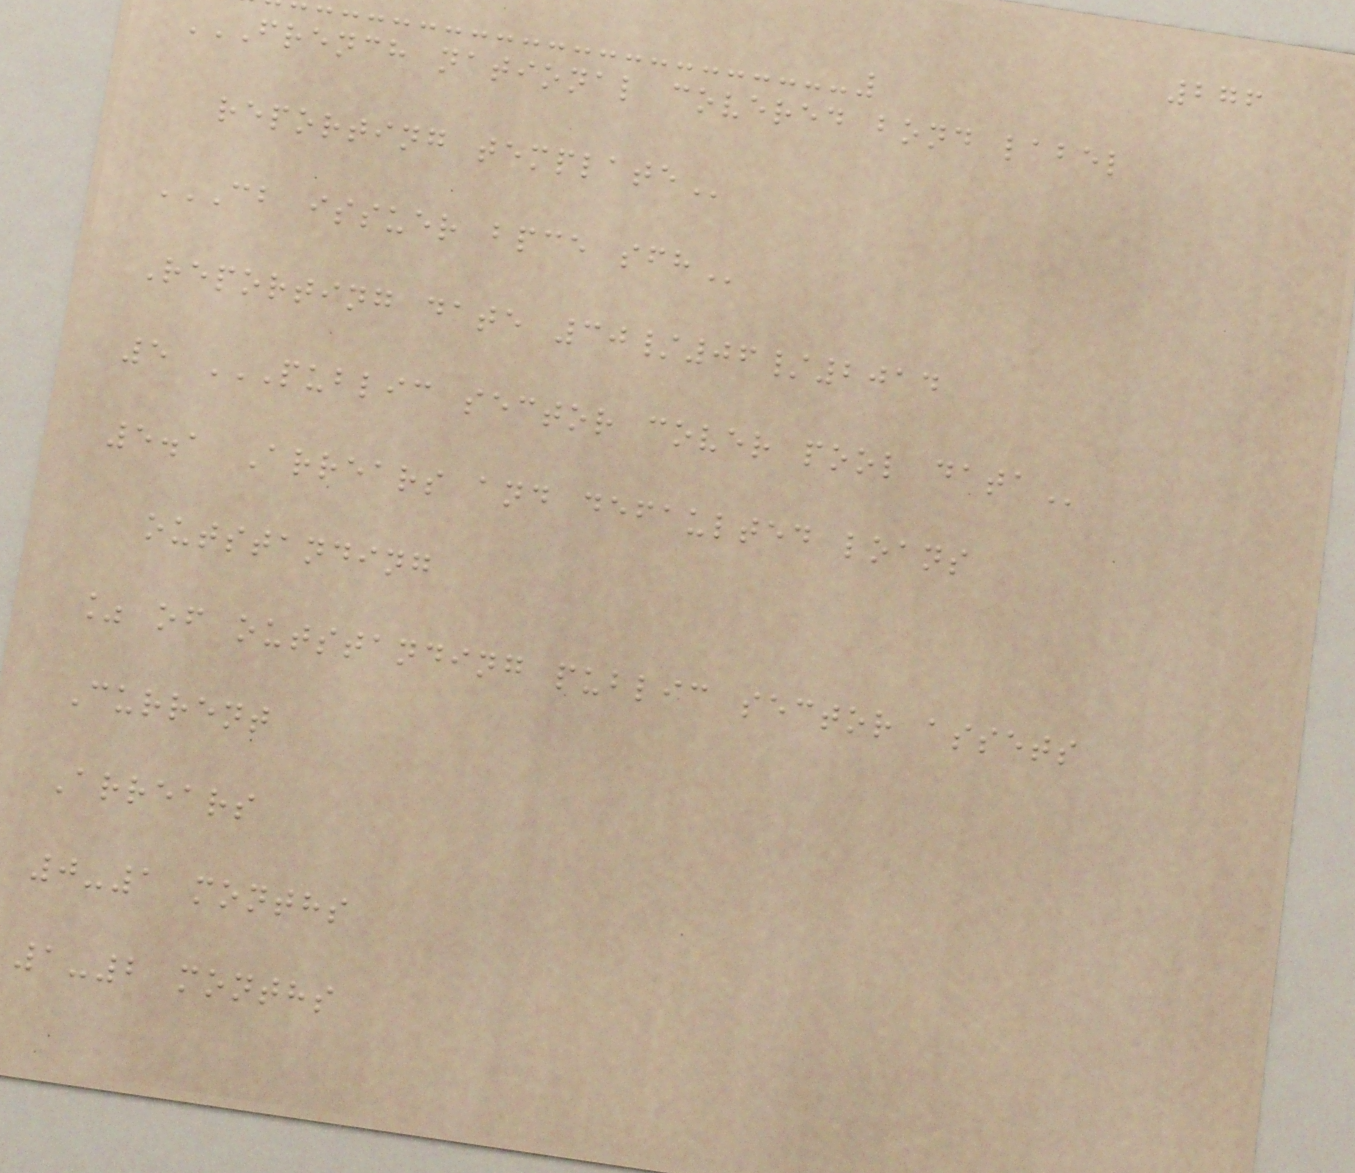276
FRENCH NATIONAL COVERED BOND LABEL
REPORTING TEMPLATE
CB ISSUER BPCE SFH
Reporting date 30/06/2014
5 PUBLIC SECTOR COVER POOL DATA
5.1 Arrears and defaulted loans
outstanding
% of outstanding public sector assets
Current
Arrears
0-1 months
1-2 months
